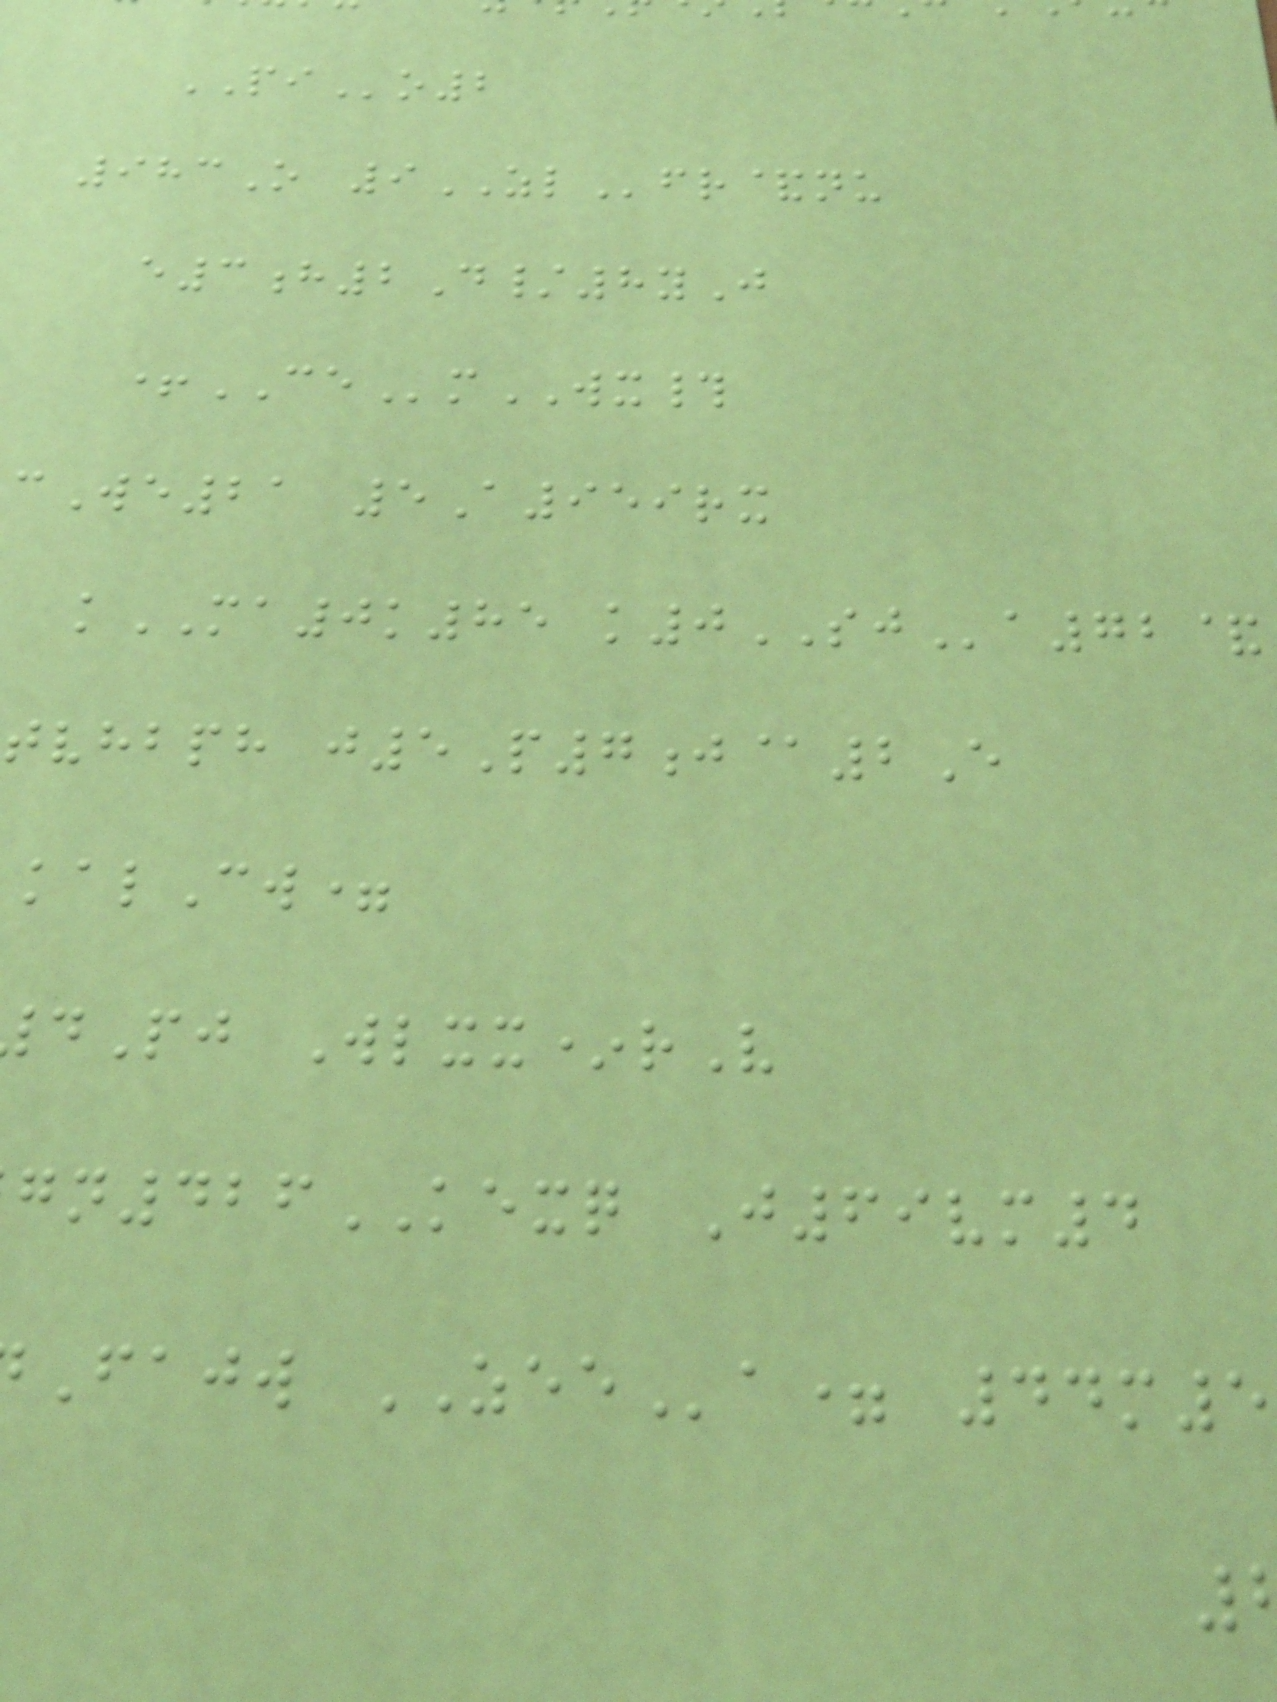PIo2
983O 9ZLfr&nu
e3h2D/8yJ
+CEmWX#
cWe21 5A959rx
kMA0k85 k0SJa72&
tvhbph j5P7j@2E
kalCw=
Pj Wlxx*rV
n426KEXQ J69vm4
Fajw ZEEa= 44m5
